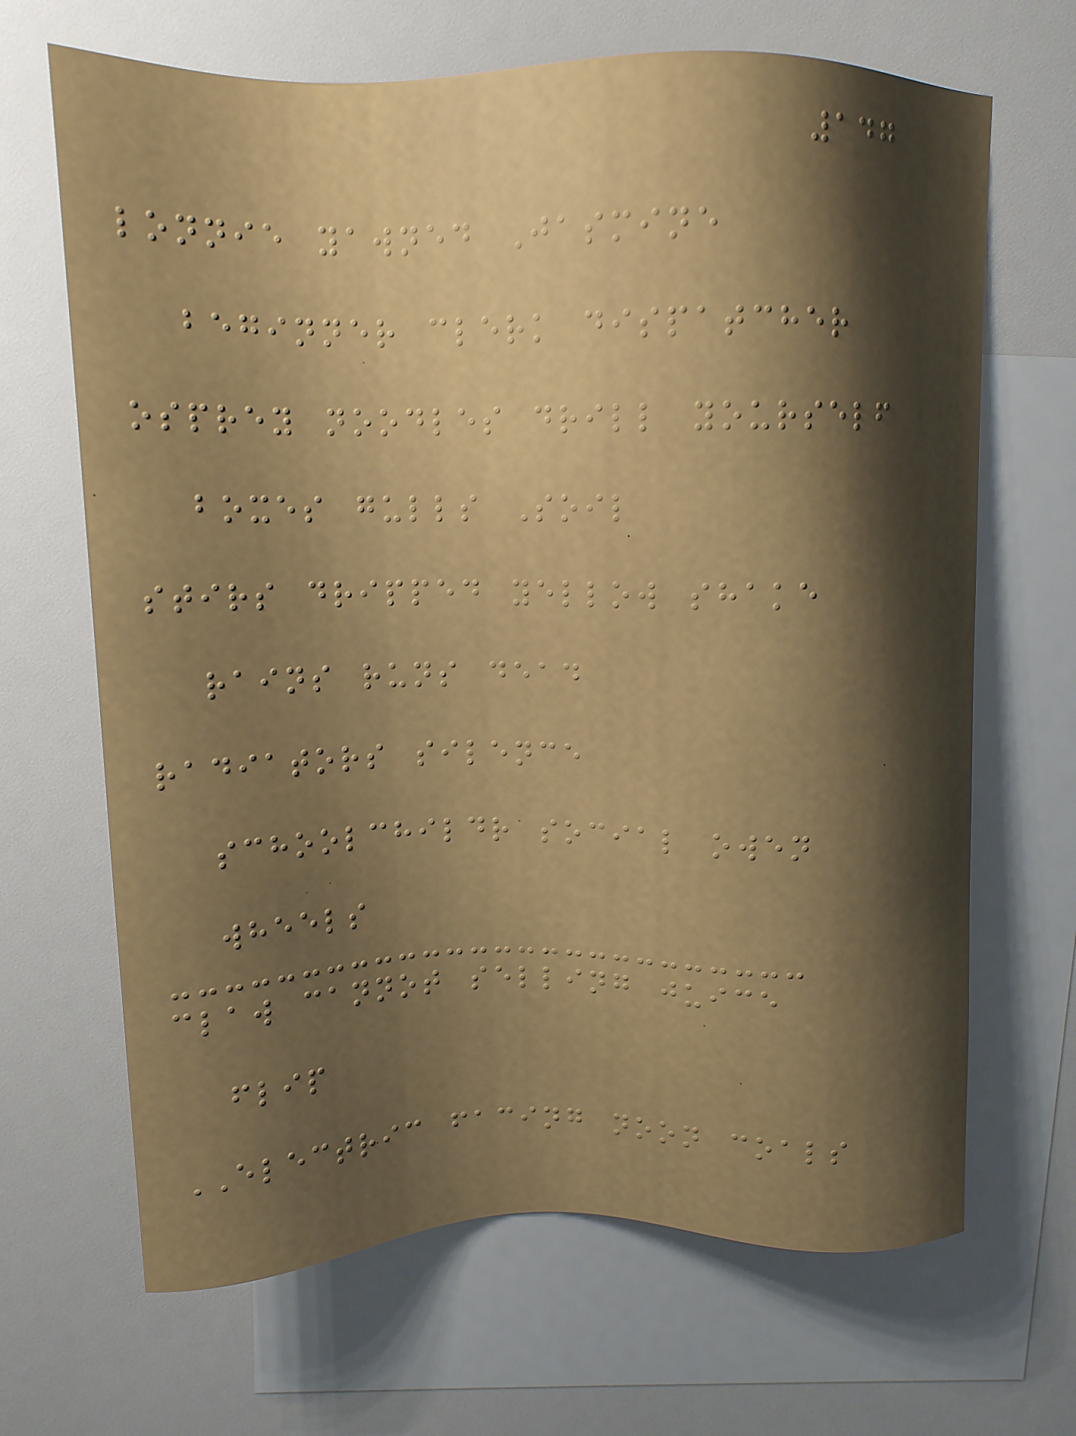147
lonnie yawned Jasmine
beginner clerk dispatcher
osprey noodles drill yourself
boxes gulls Soil
stirs dripped yellow shake
rains runs dead
radiators silence
schoolchildr social owen
wheels
claw cannot selling juice
flip
ELECTRIC facing noon coals
